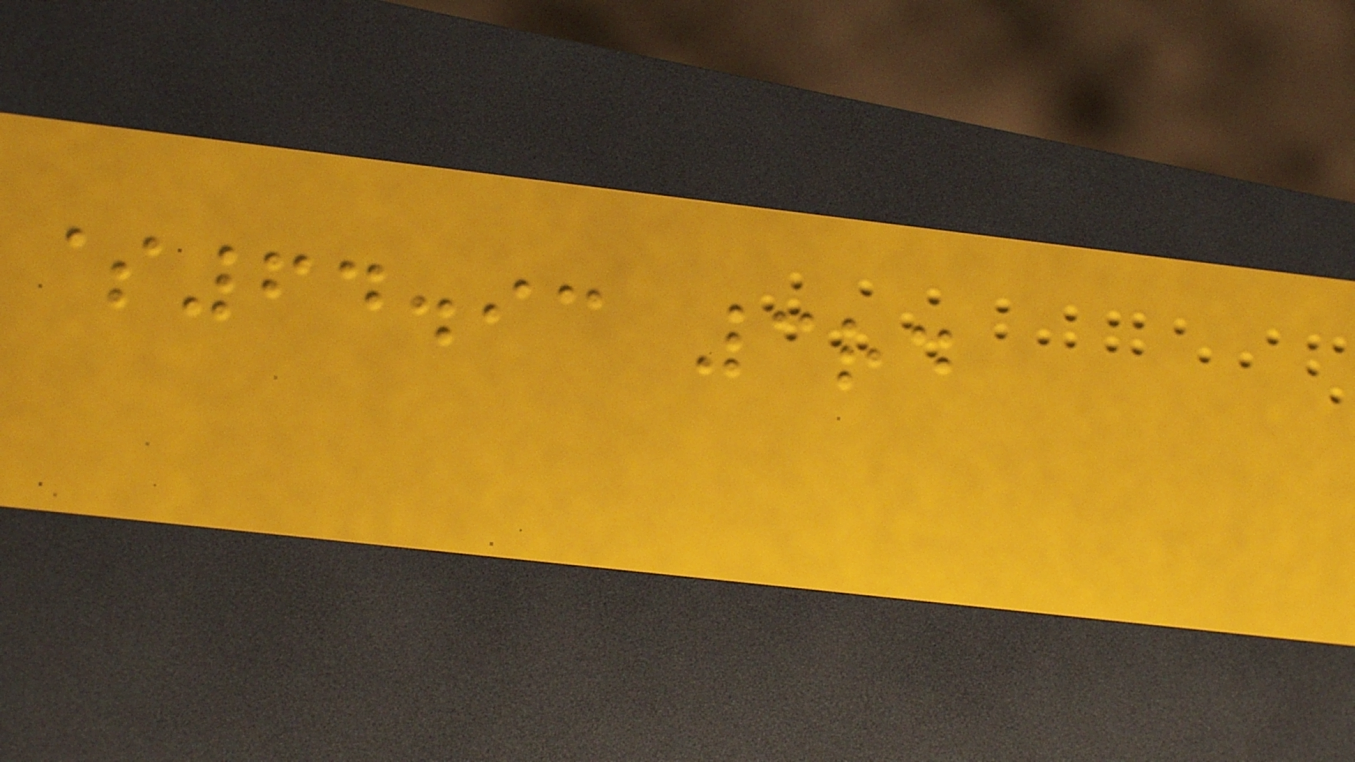$64.93 3rd
